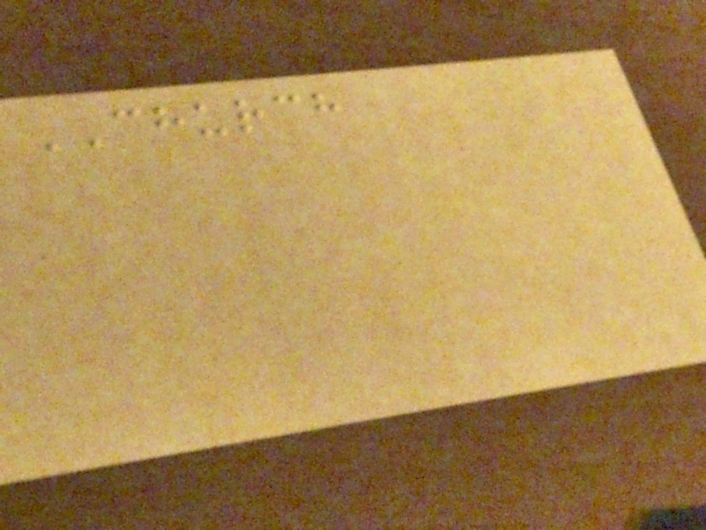CHURCH
